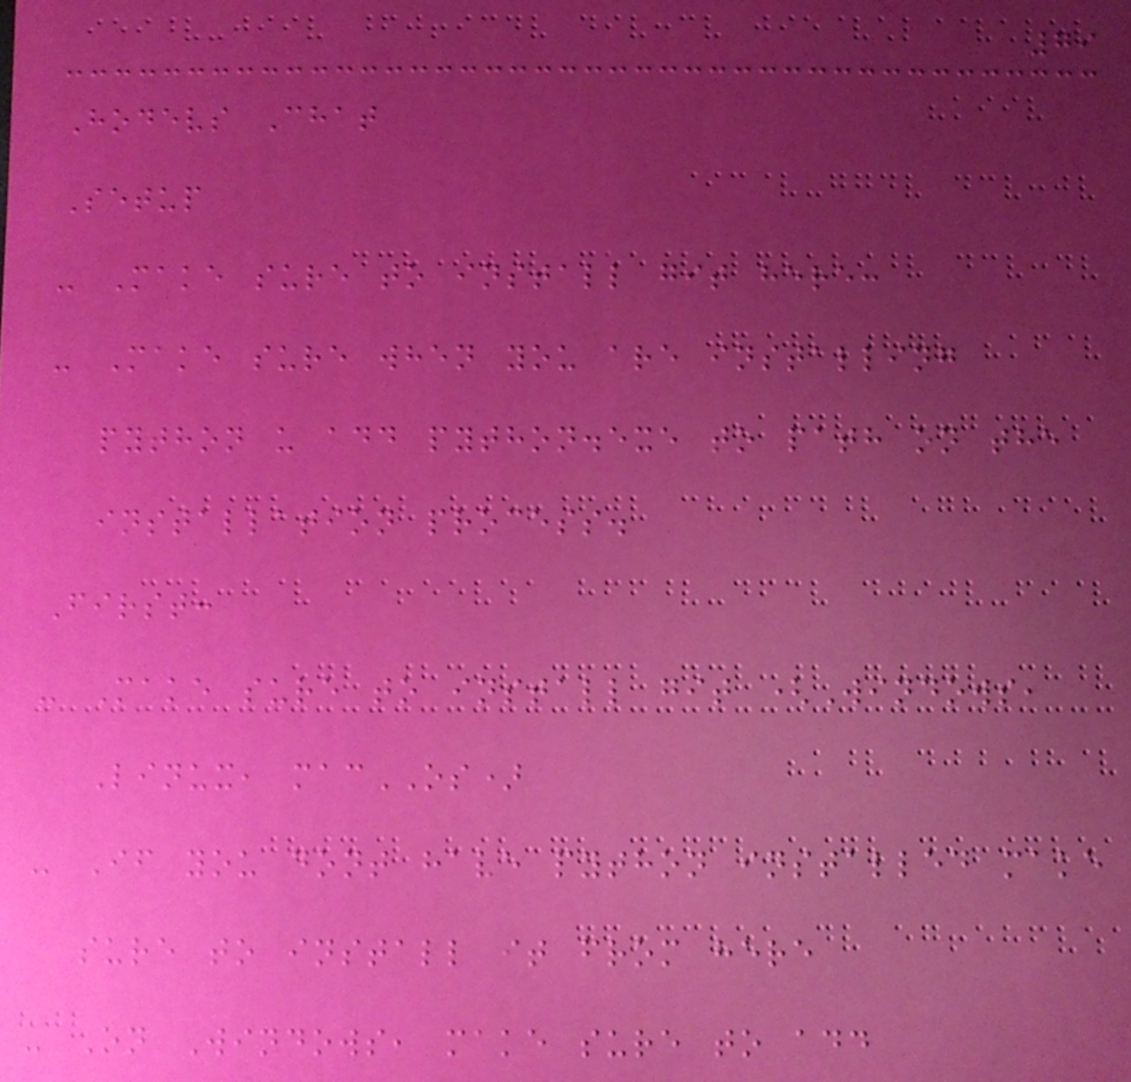79
Hodevs Chat
Setup
- Make sure to install git here:
- Make sure when you are installing
python u add python.exe to path on the
installation process.
First:
- Make sure to install git (Windows,
Linux, macOS)
- If you dont have python installed make
sure to install it from here
- On Windows, make sure to add
